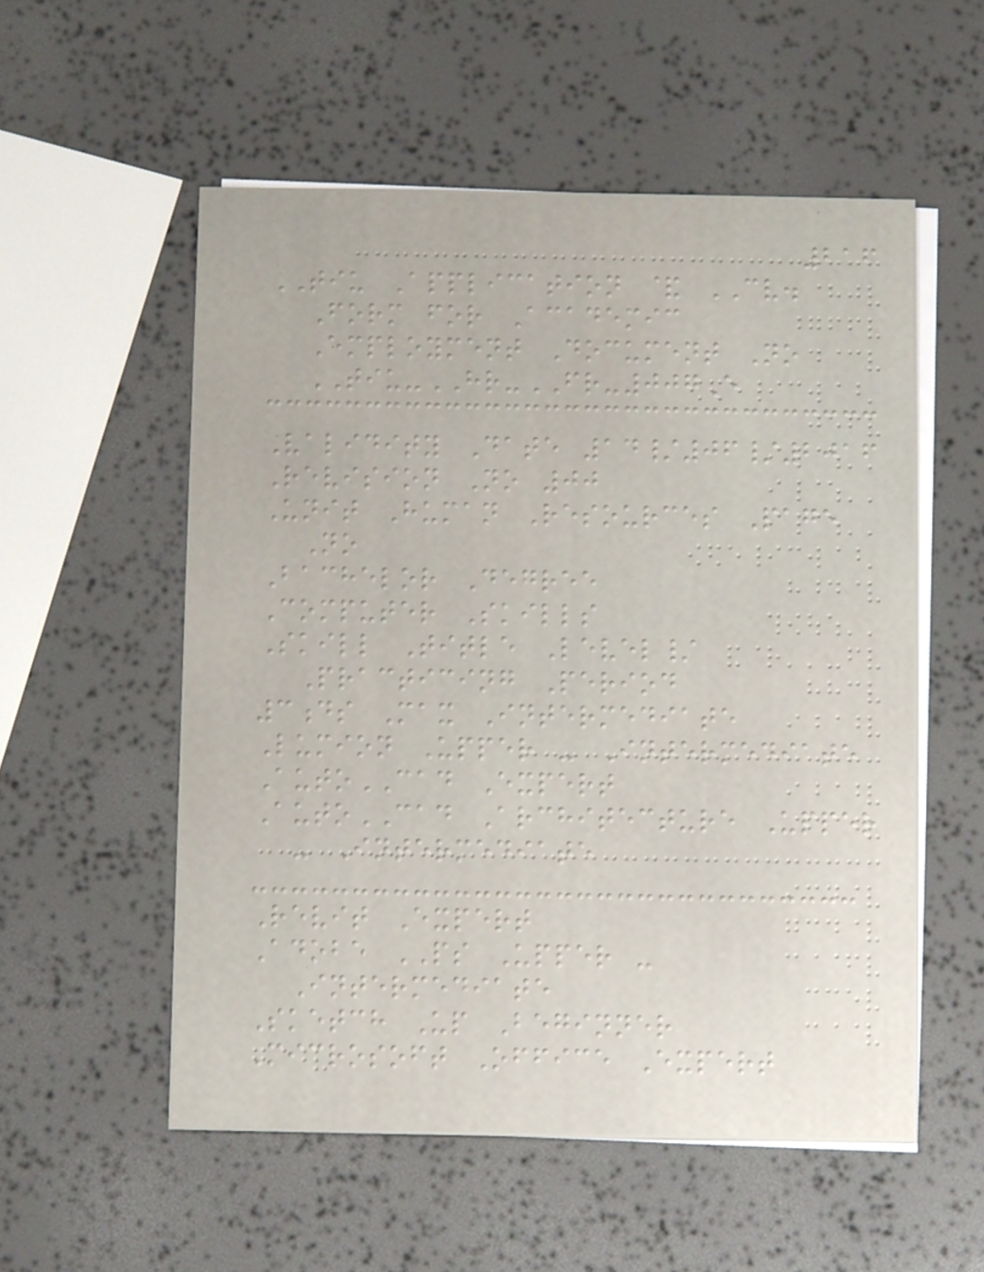216
TIU Application & CV.
Form for Academic
Employment Document No
TIU-HR-FR-007E
Validity Date 14/06/2016
Revision No 00
Unit Human Resources Page
No
Bachelor Degree
Computer Skills
Skill Title Level/
Practicing Period
3ds Max Intermediate
Lumion Upper - Intermediate
AutoCAD Expert
AutoCAD Architecture Upper
- Intermediate
Revit Expert
Adobe PS Upper -
Intermediate
Sketch Up Beginner
Microsoft Office Expert
